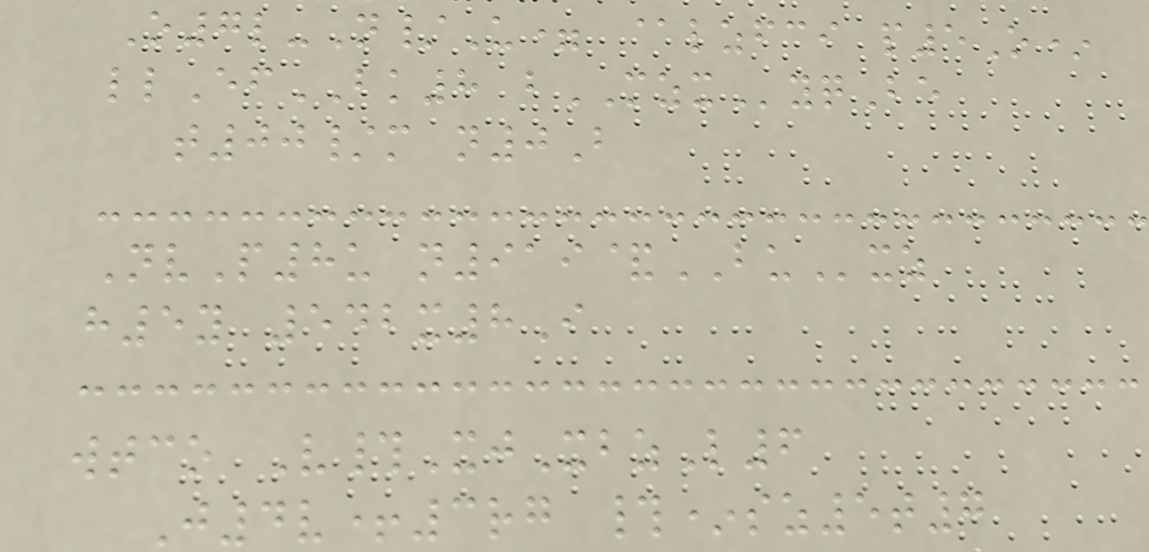O7l-N/U= @lzfci p5O*
llEfBK8 bMZXyqBe
t00/m n0B
NvP8u n919&BUxz
h5y 542x8I
wtco V#XjXbzL6
J4v+3rg #*sz5t7
